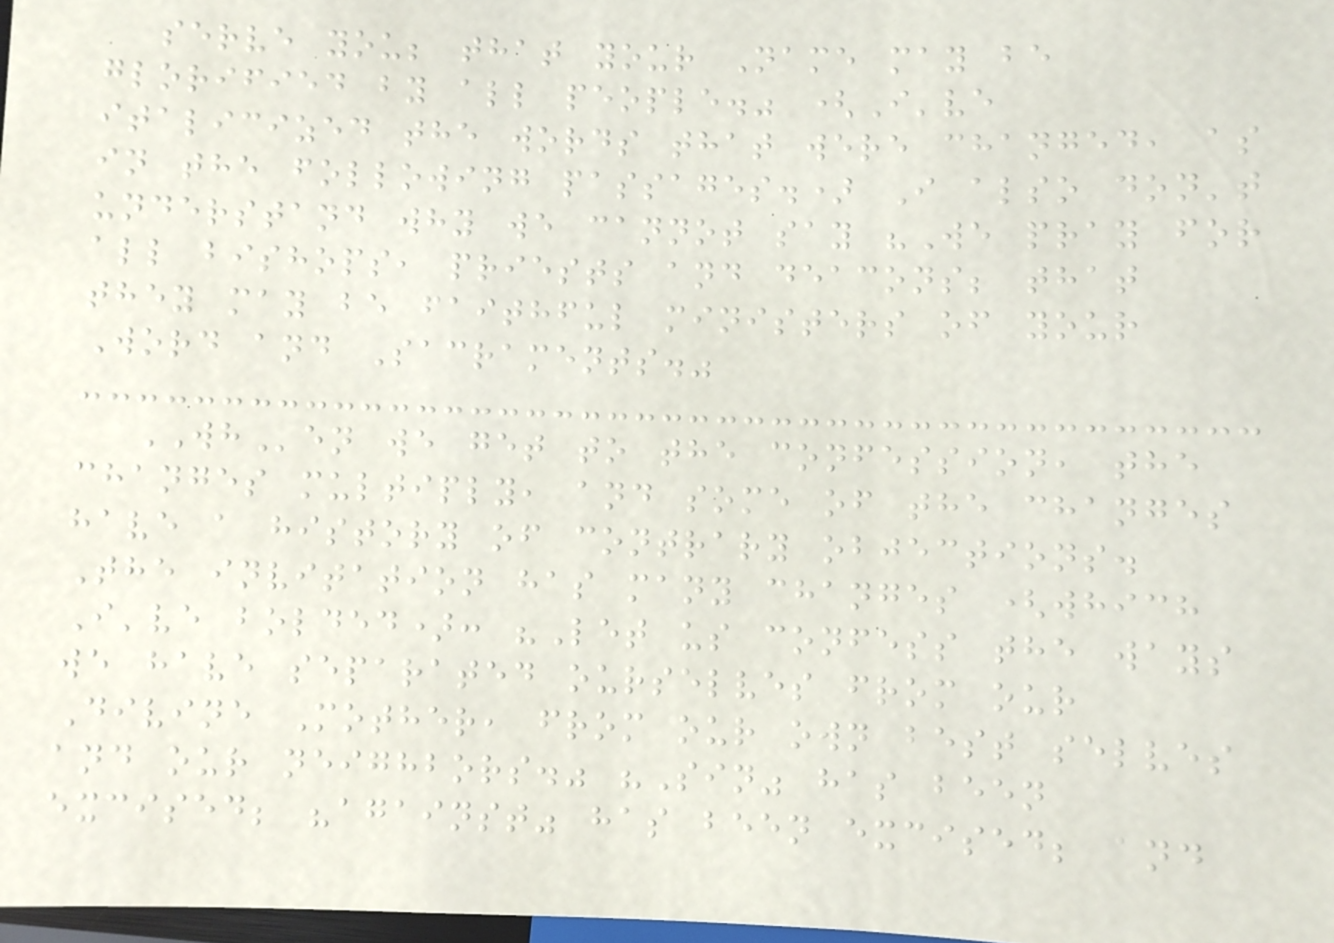serve you; that your Name may be
glorified by all people." (I've
italicized the words that were changed, as
in the following passages.) I also don't
understand why we cannot say "We pray for
all bishops, priests and deacons; that
they may be faithful ministers of your
Word and Sacraments."
WHen we get to the confession, the
changes multiply, and some of the changes
have a history of contrary objections.
The invitation has many changes (which
I've bolded): "Let us confess the ways
we have separated ourselves from our
Divine Mother, from our own best selves
and our neighbors." "Sin" has been
excised; "against" has been excised; and
